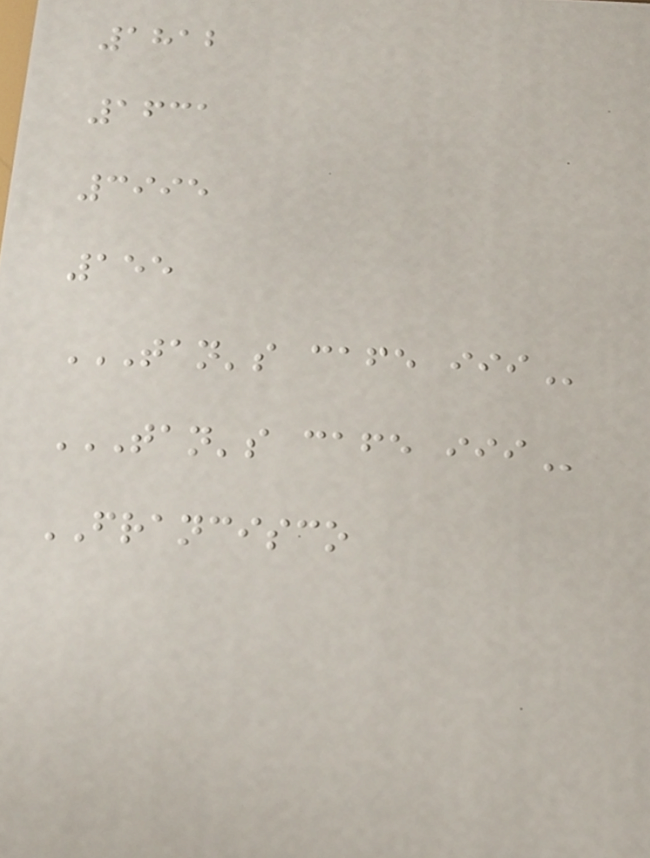1812
1631
3995
155
TAN'S CAFE III
TAN'S CAFE III
FRANCISCO
